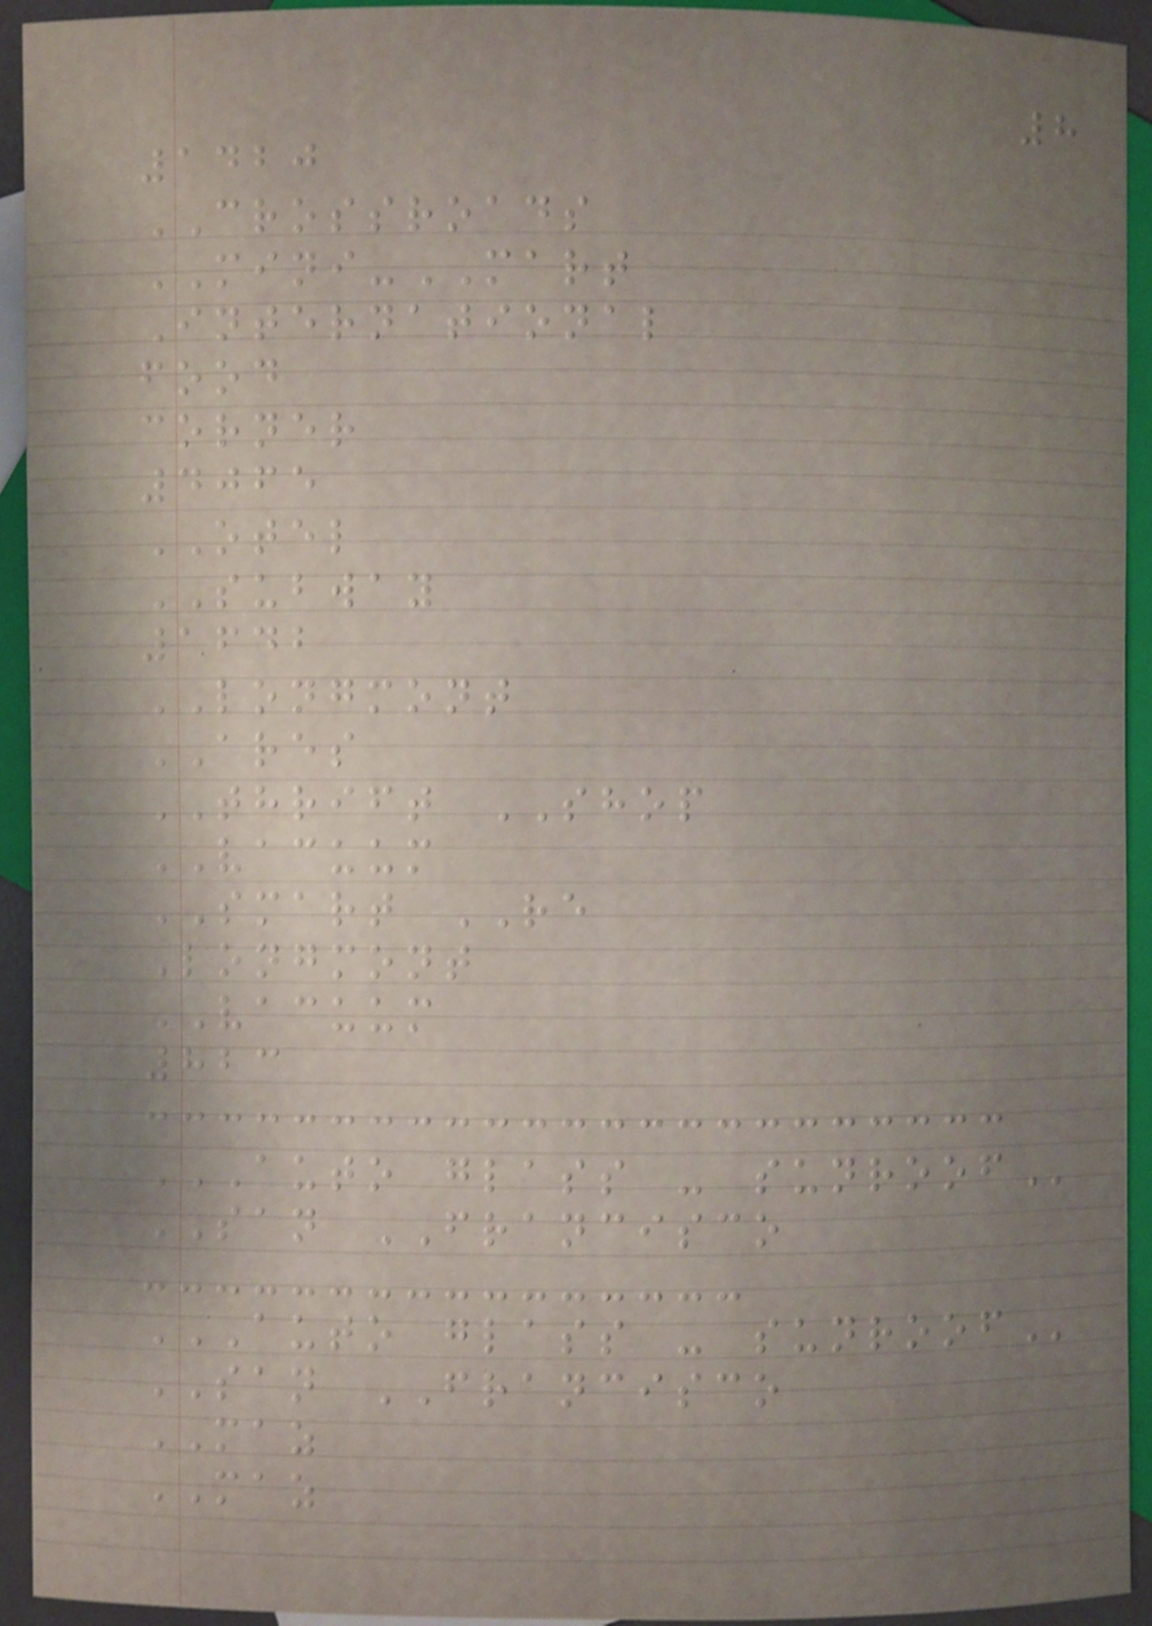8
1420
CROSSROADS
MINI-MART
International
food
corner
4065
OTEL
SUBWAY
1642
LONGMONT
ARES
THRIFT SHOP
VACUUM
SMART RE
Longmont
VACUUM
823
AUTO GLASS - SUNROOF
SAN FRANCISCO
AUTO GLASS - SUNROOF
SAN FRANCISCO
MAZ
MAZ
